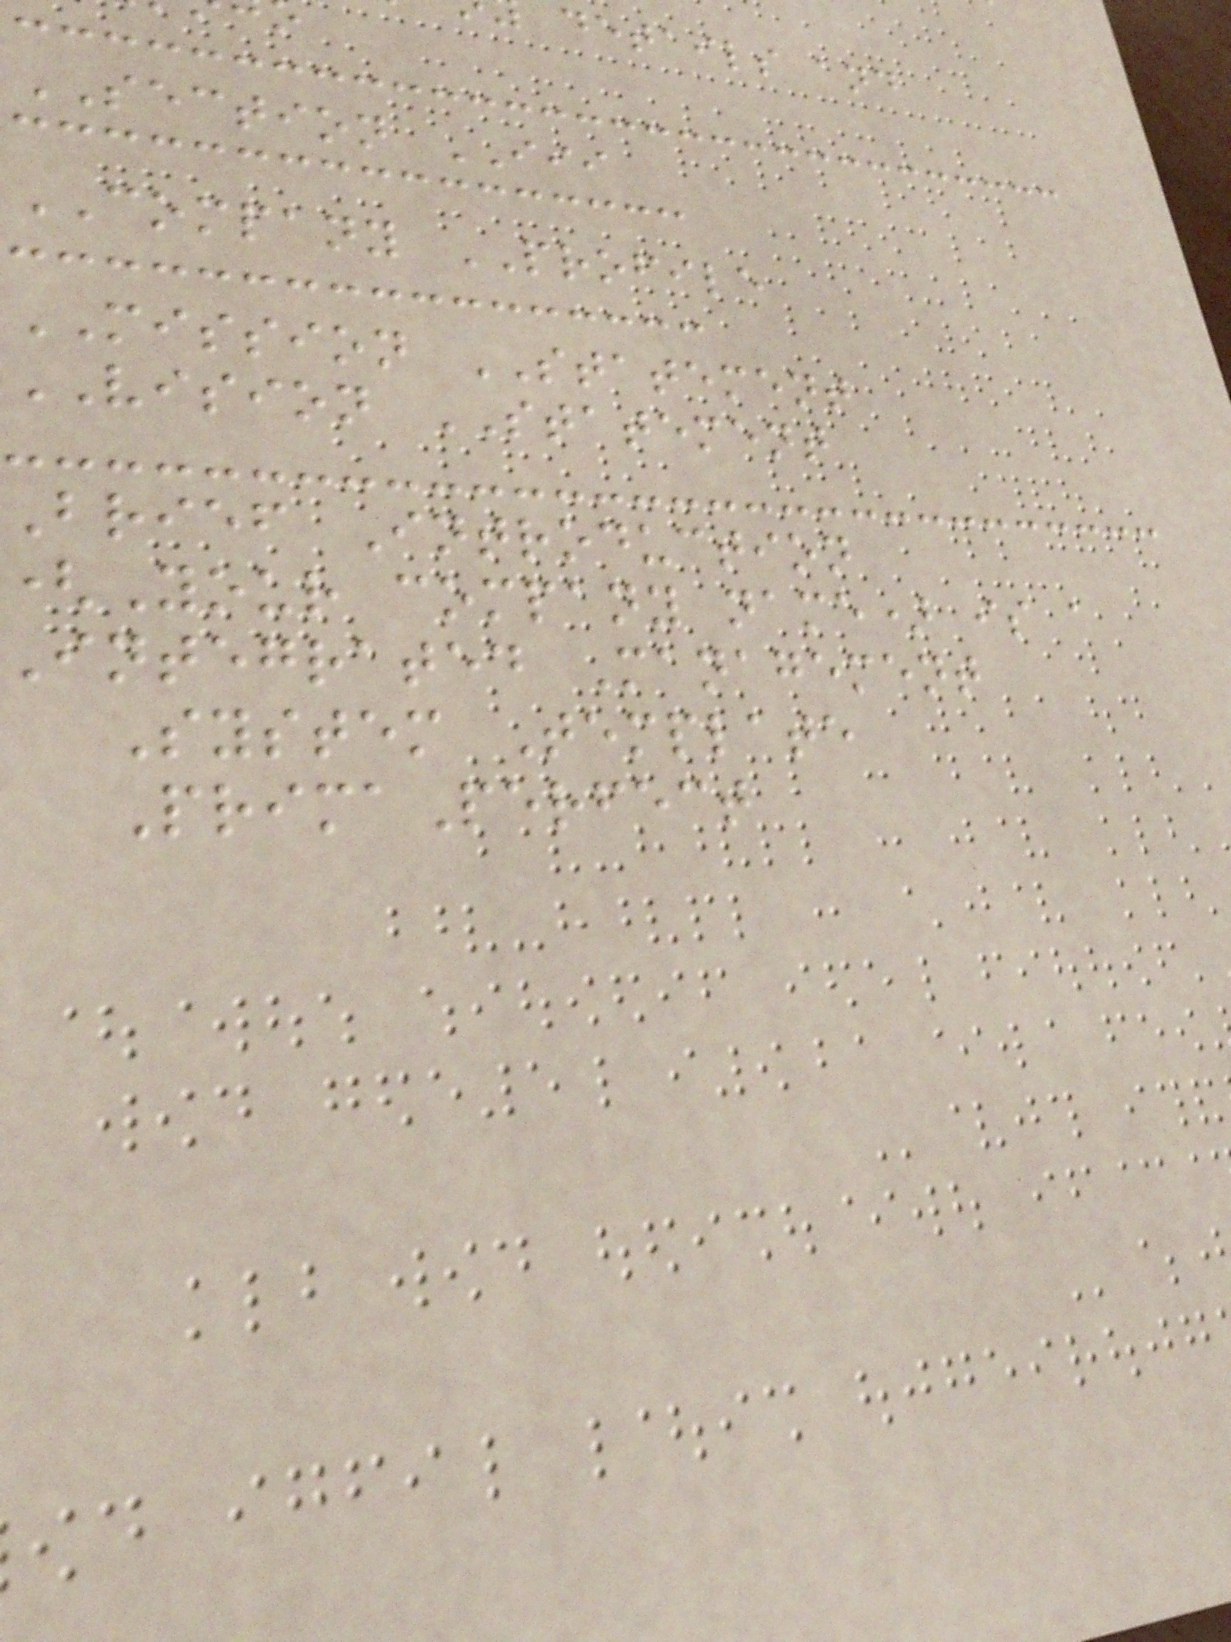details and
SECTION III
COMPANY PROFILE
MISSION STATEMENT
VISION STATEMENT
Brief Introduction
(Your company name) is a
integrated Management
System Template
PrimaPerfect
